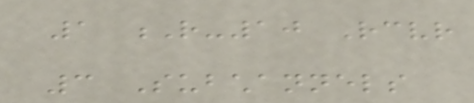1 R-10 Receiver
3 Subchannels
